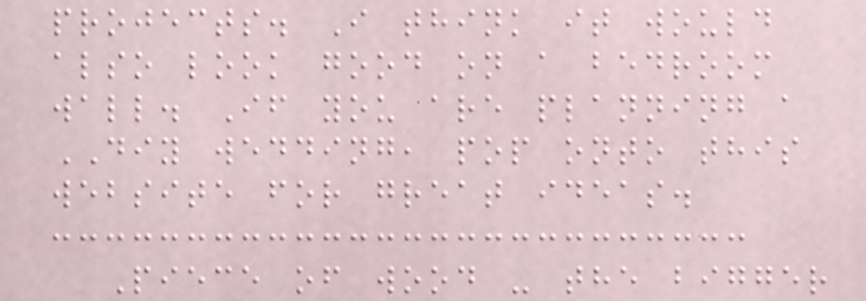projects. I think it would
also look good on a bedroom
wall. If you are planning a
DIY wedding, pop onto this
website for great ideas.
Piece of wood - the bigger
